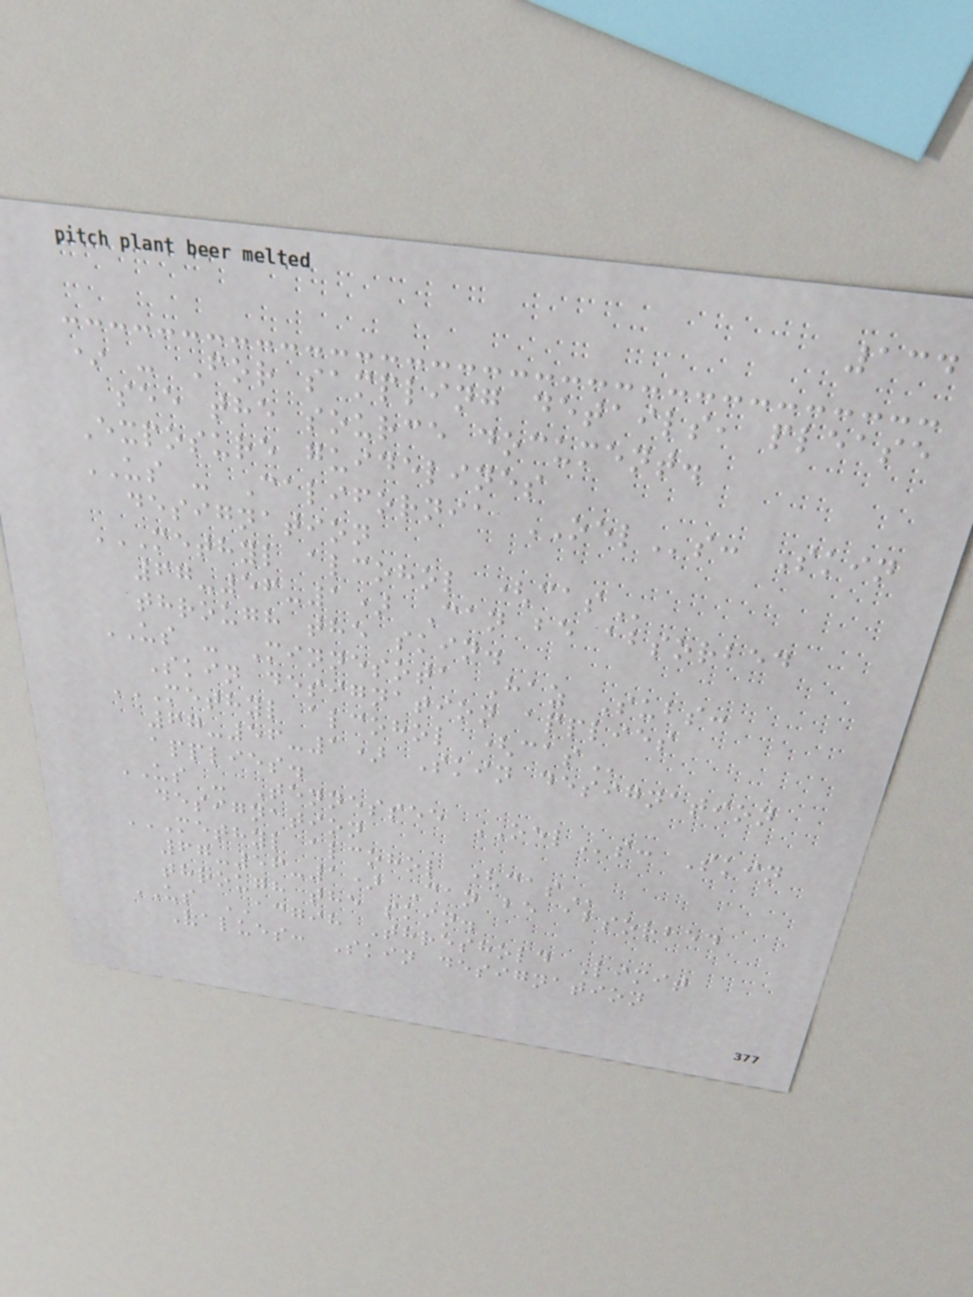134
* - For sampling details, please
see the source document.
Exposure guidelines
US - California OELs: Skin
designation
METHYL ALCOHOL (CAS
67-56-1) Can be absorbed
through the skin.
US - Minnesota Haz Subs:
Skin designation applies
METHYL ALCOHOL (CAS
67-56-1) Skin designation
applies.
US - Tennessee OELs: Skin
designation
METHYL ALCOHOL (CAS
67-56-1) Can be absorbed
through the skin.
US ACGIH Threshold Limit
Values: Skin designation
